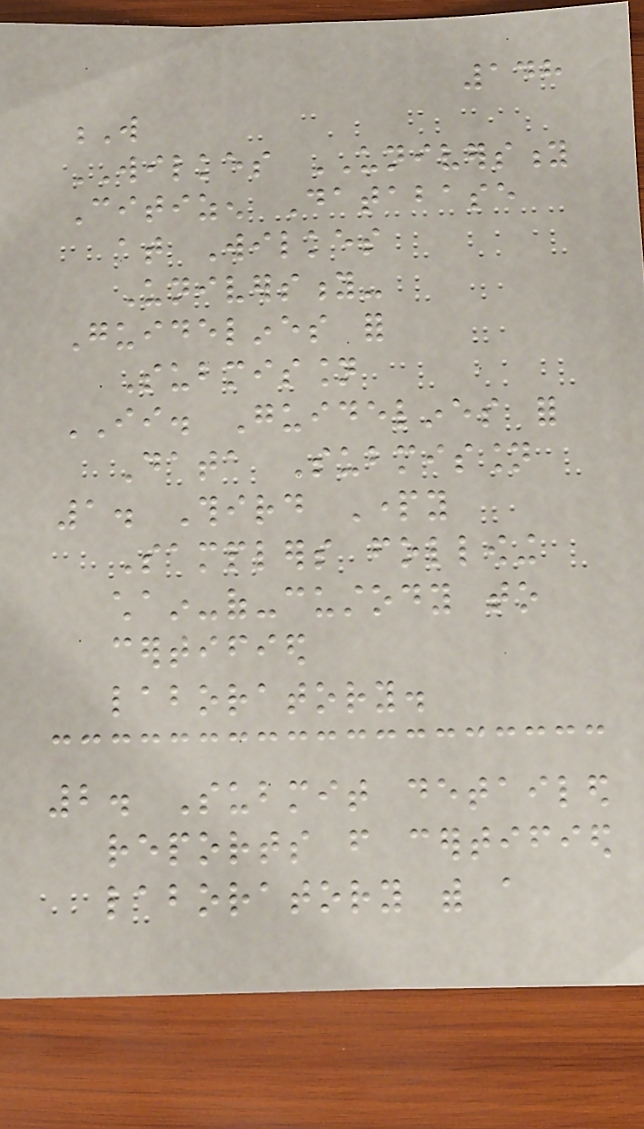148
W
WILKES UNIVERSITY
Citizen Database
at Wilkes
University-
Guidelines for
Submission
II. Guidelines for
Data Submission
1. Third Party
Samplers following
chain-of-custody to
certified
laboratory.
2. Submit detailed
reports from certified
laboratory with a
